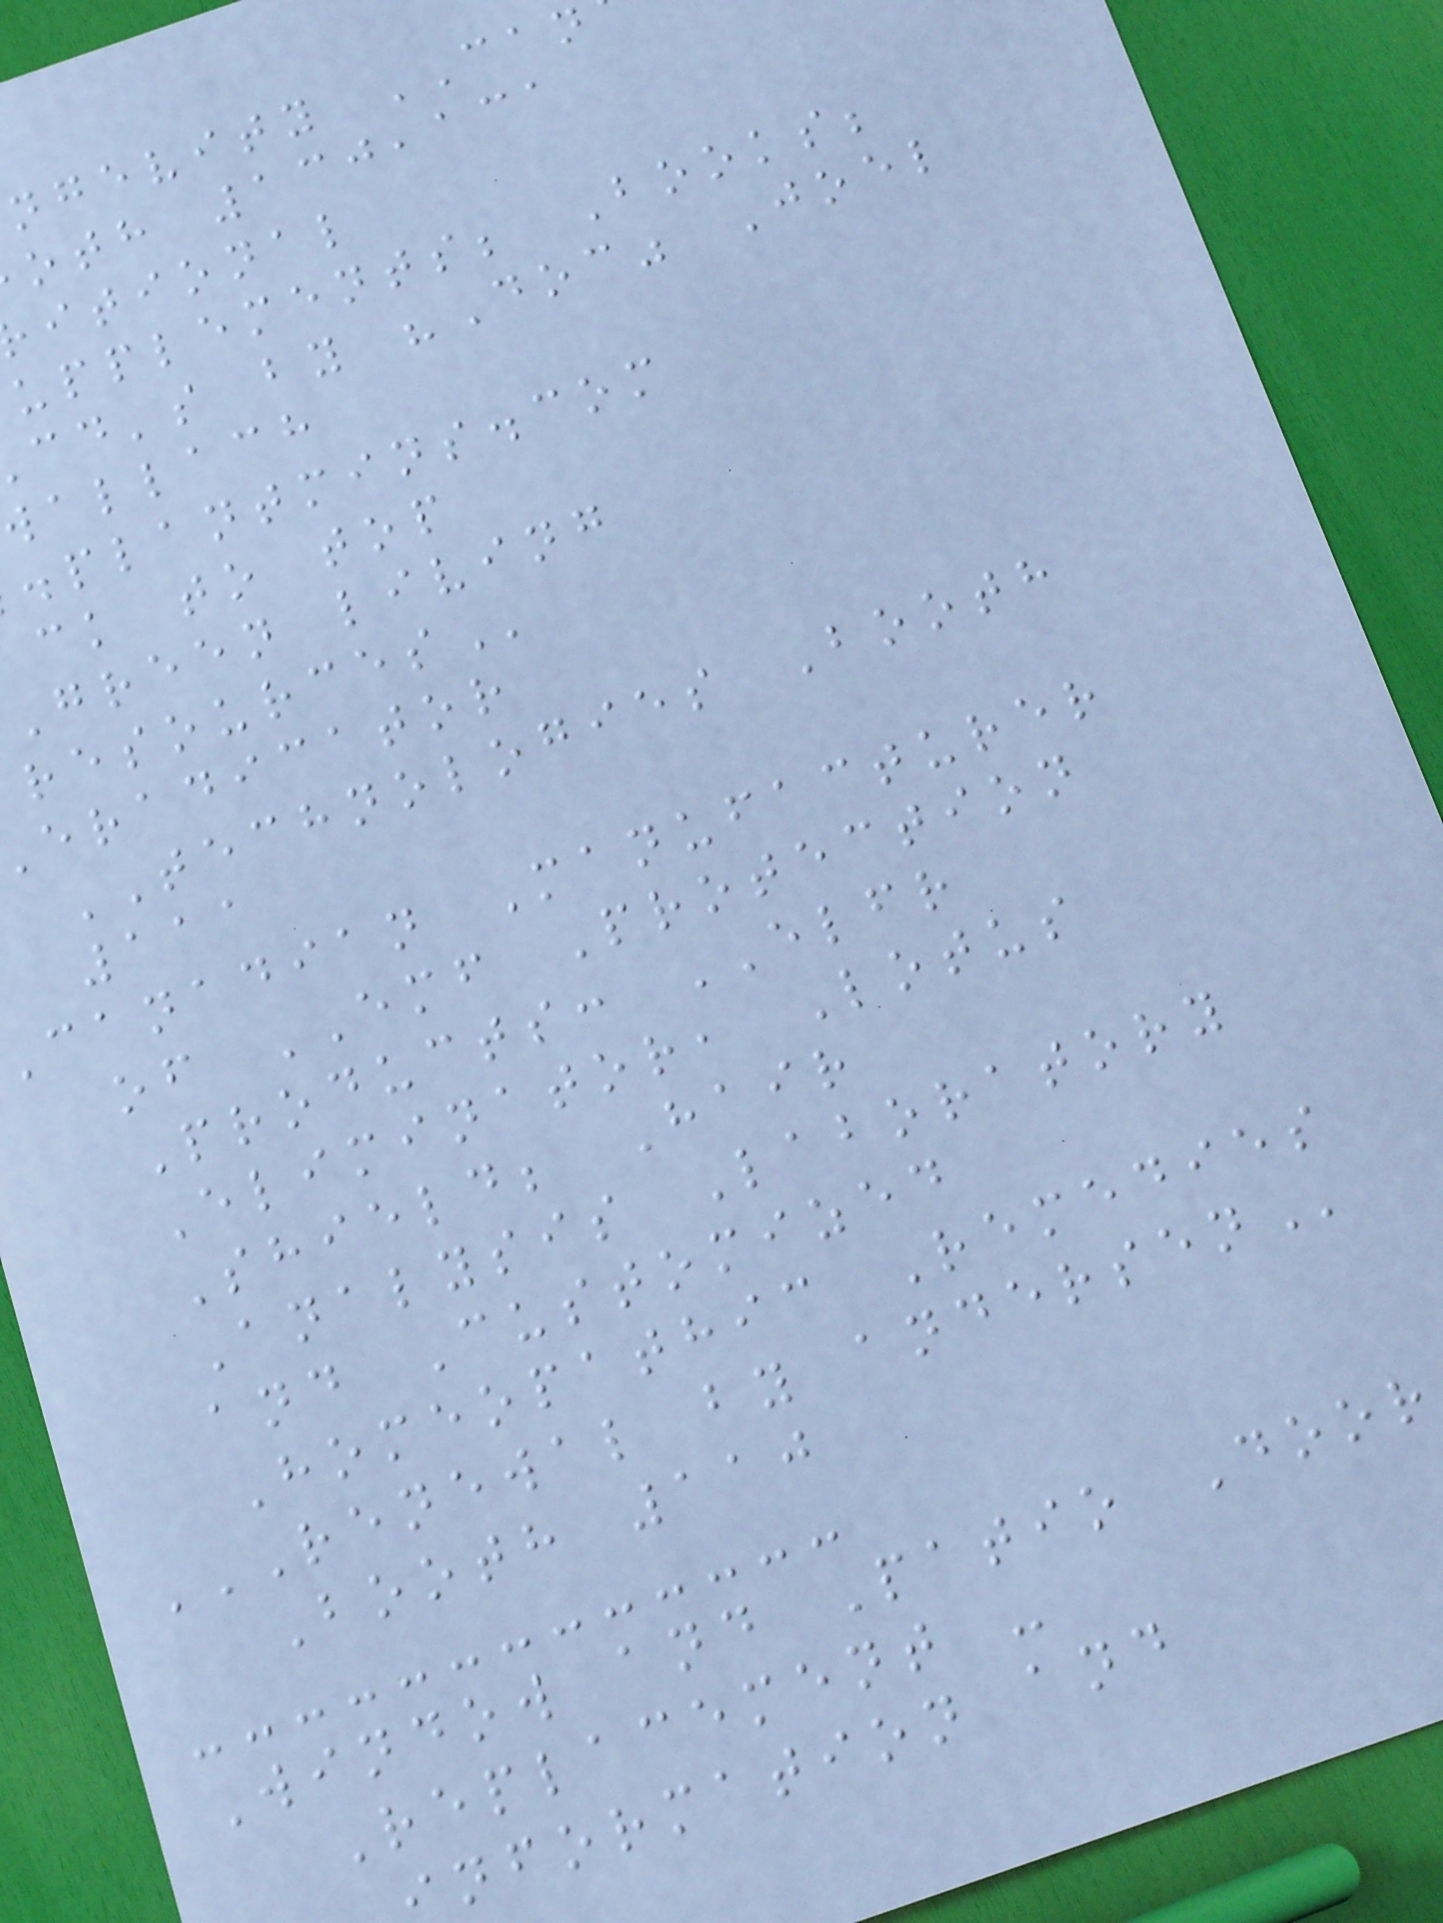ngevity CAN
oth 130,131
itional
upplements; Books;
cd's by "Doc" Joel
allach
.plantmins.com
ck to top
green living
eradicator
TECHNOLOGIES Booth
111
canadian Manufacturer
of EMF Protection
Products: ELFR
Eliminator, Lotus
Shield; Hair
Analysis Laboratory
and Customized
Homeopathic Remedies
RENEWAL BY ANDERSEN
Booth 110
Window and Patio Door
Replacement -
nformation and
